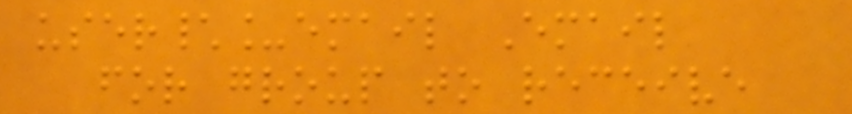user\_email Email
for group to receive
